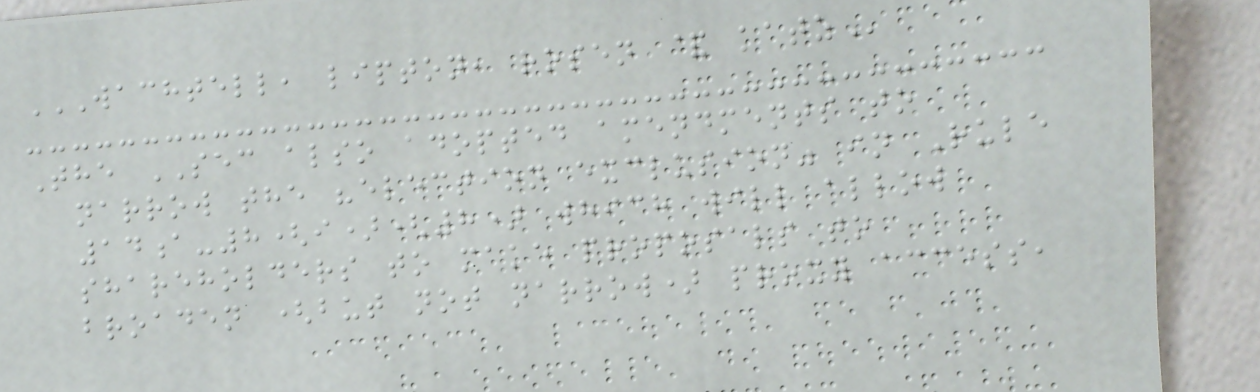WACHTELL, LIPTON, ROSEN & KATZ
The SEC also adopted amendments to
narrow the "election exclusion" in Rule
14a-8(i)(8) which will allow
shareholders to make proposals to
broaden (but not narrow) proxy access,
